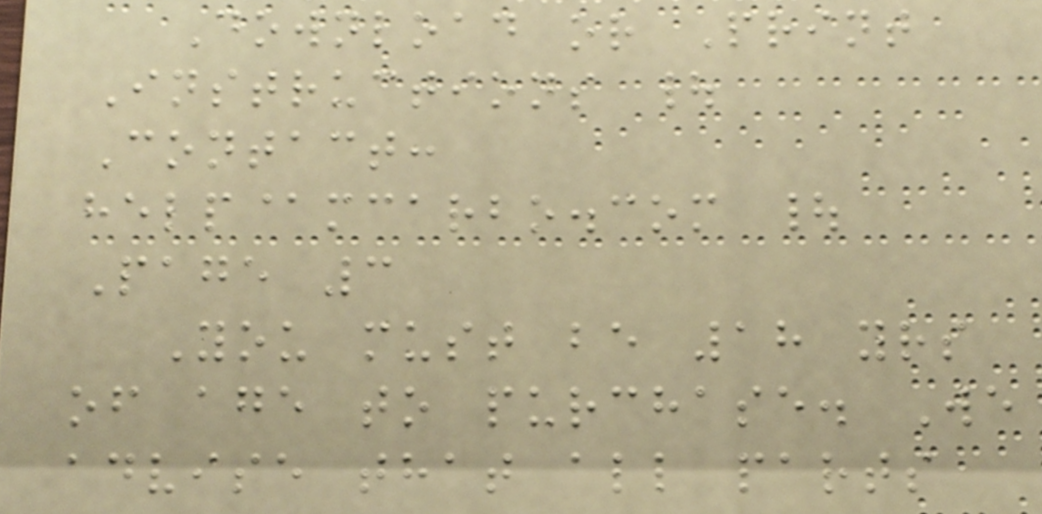Download or Print
Instructions |
Contact:
help@mcarbo.com |
Page 3
You must be 18 yrs
of age to purchase. We
advise that all parts
